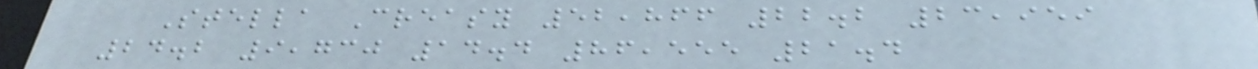Stella Creasy 52,866 22.2 23,959
24.2 9,730 14.4 86,555 21.4
